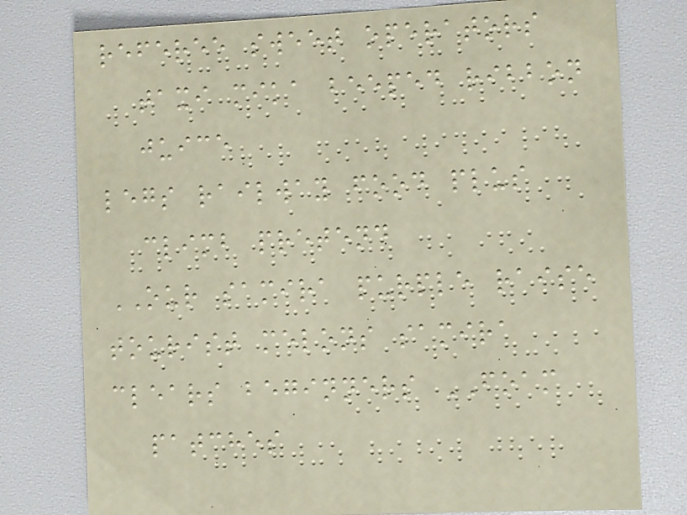referee sweet operators
taxi mika beeped ribbon
juice
legs railway food plus
climb pretend
OUR samira purple raise
tourist melons samira
clears beginners FOAM
patches
